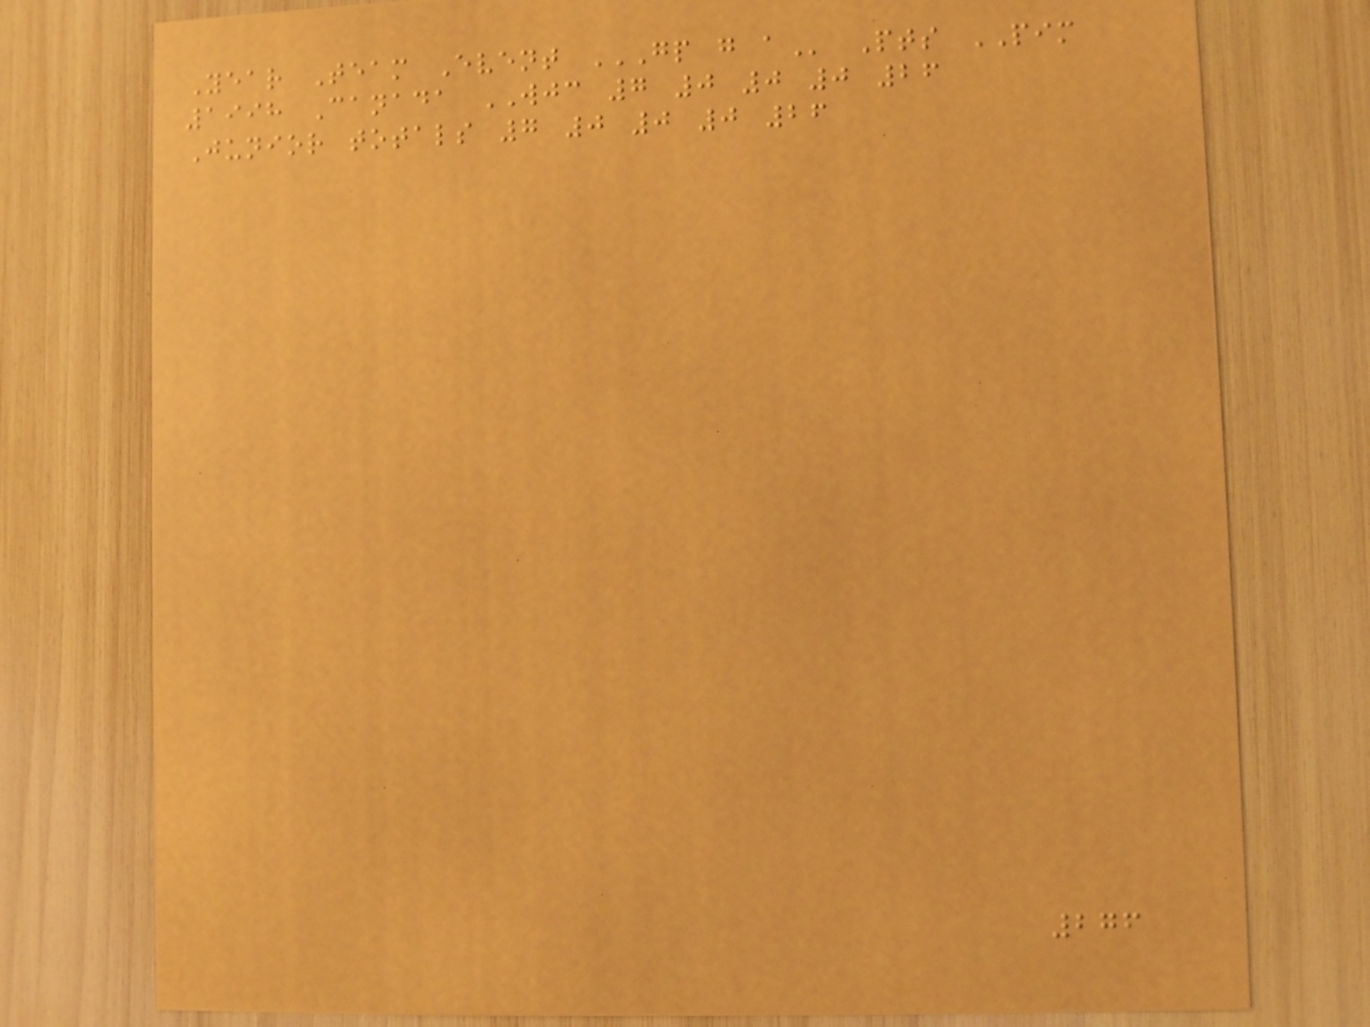Year Team Event GP G A Pts PIM
1998 Canada WJC 7 0 0 0 26
Junior totals 7 0 0 0 26
276
